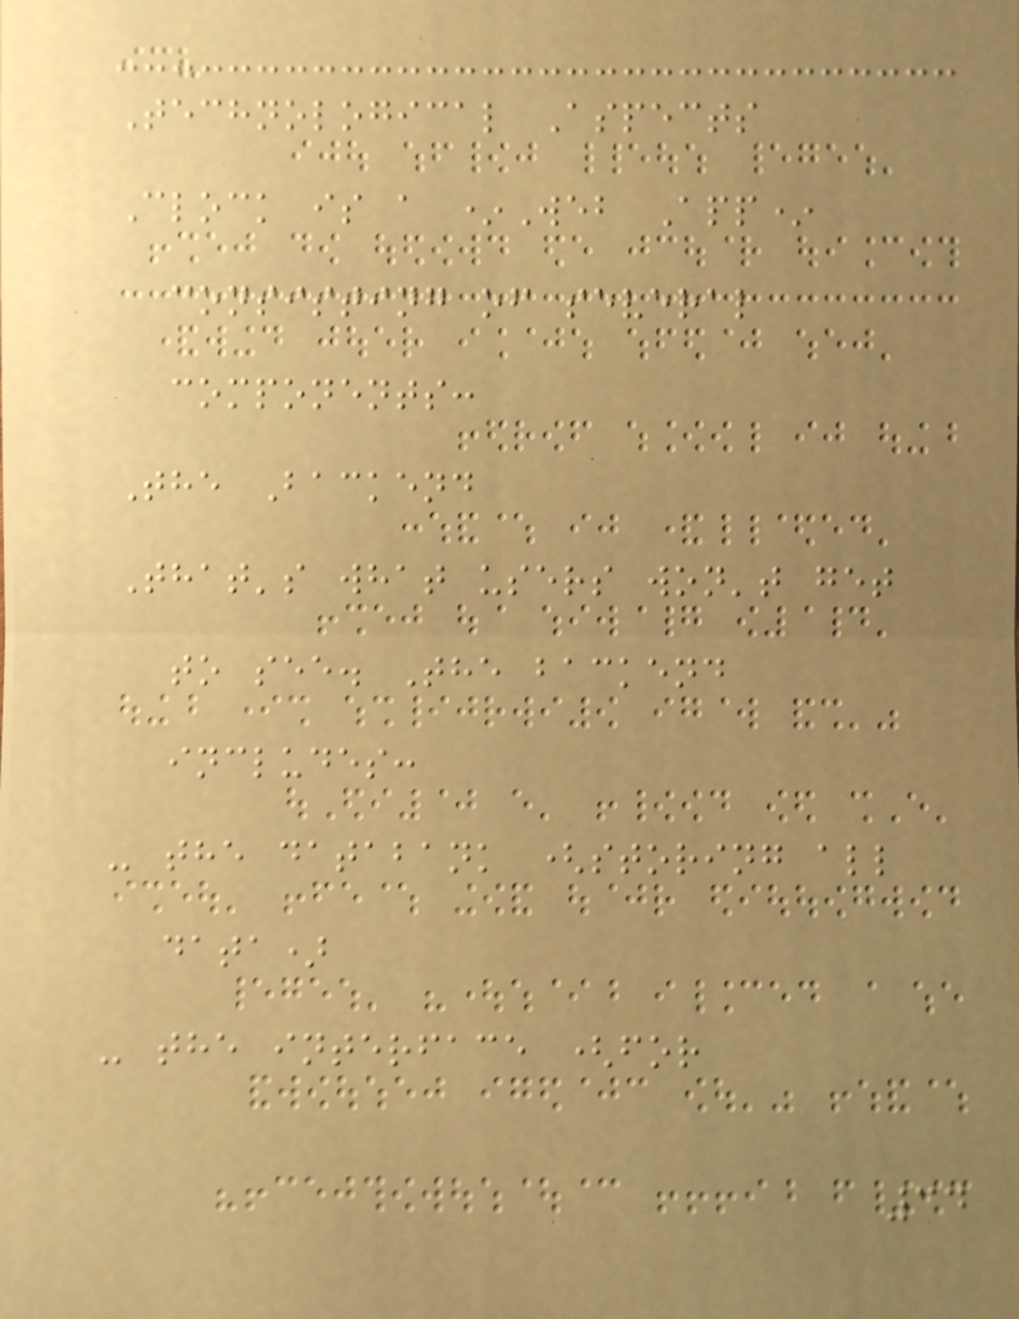Technological Aspects
Clock is a *Web App*
consisting of several
components:
The Backend
That's what users won't get
to see. The backend
includes:
- the databank (storing all
data)
- the interface (for
34
